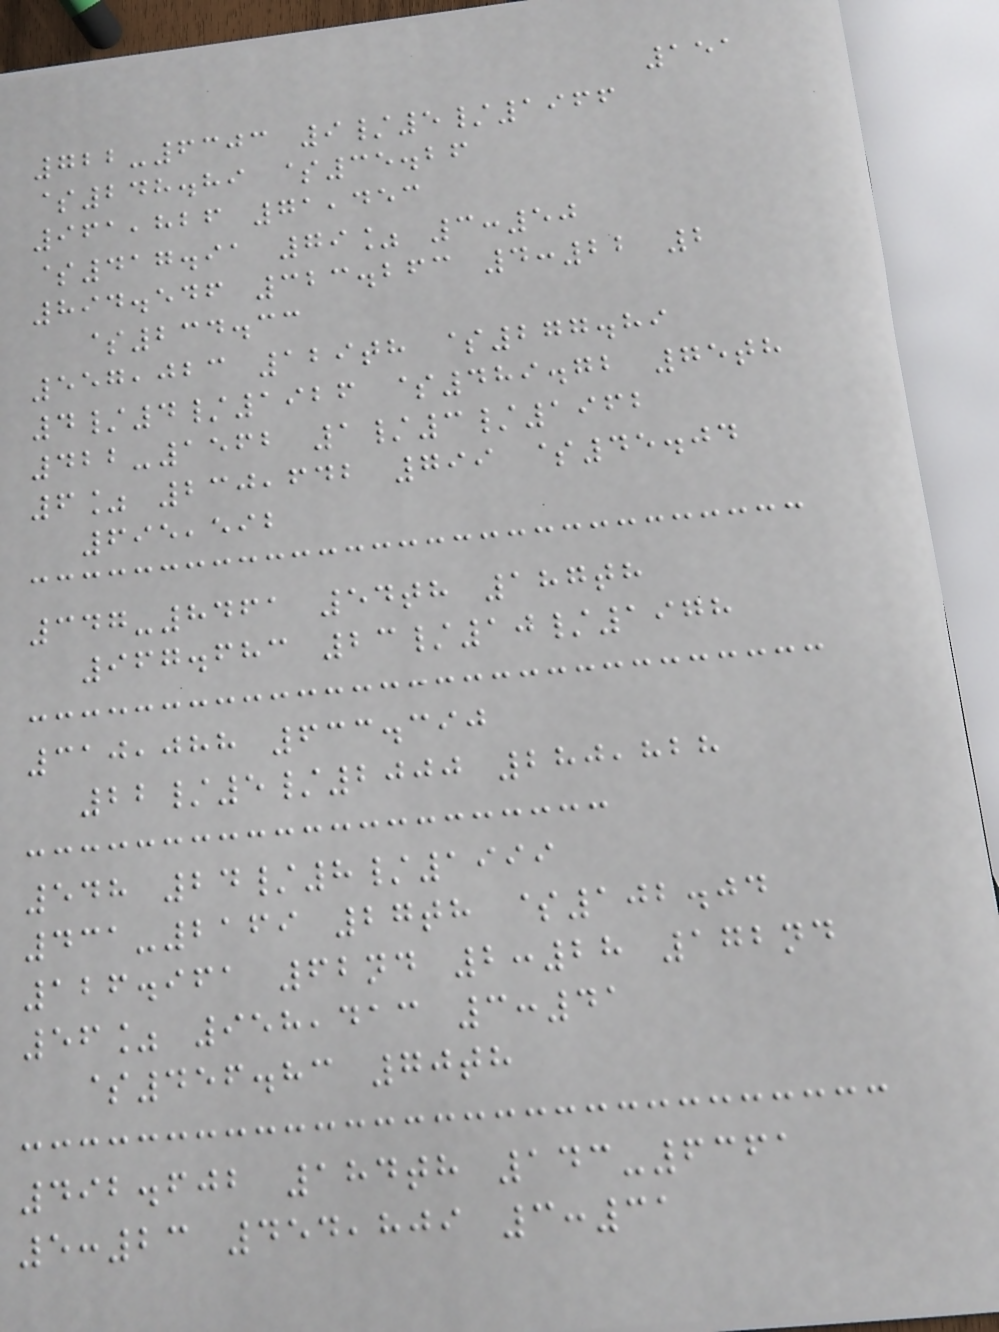151
722-6303 9/5/1966
$248.89 $35.26
961,826 71,453
$417.91 79% 3:50
894.546 323.263 4:22 2
$234.33
557,023 129th $277.89
4/4/1926 $489.72 75th
422-1562 1/3/1962
6% 230,642 799 $45.04
695,592
347-8461 54th 187th
967.683 23/10/1978
310,088 633.390
22/5/2000 280,828
548 24/8/1999
431-2169 27th $102.04
126.961 62nd 2:28 172nd
56% 958,413 3:41
$456.83 70th
492.602 184th 143-6361
5:23 454,809 3:31
